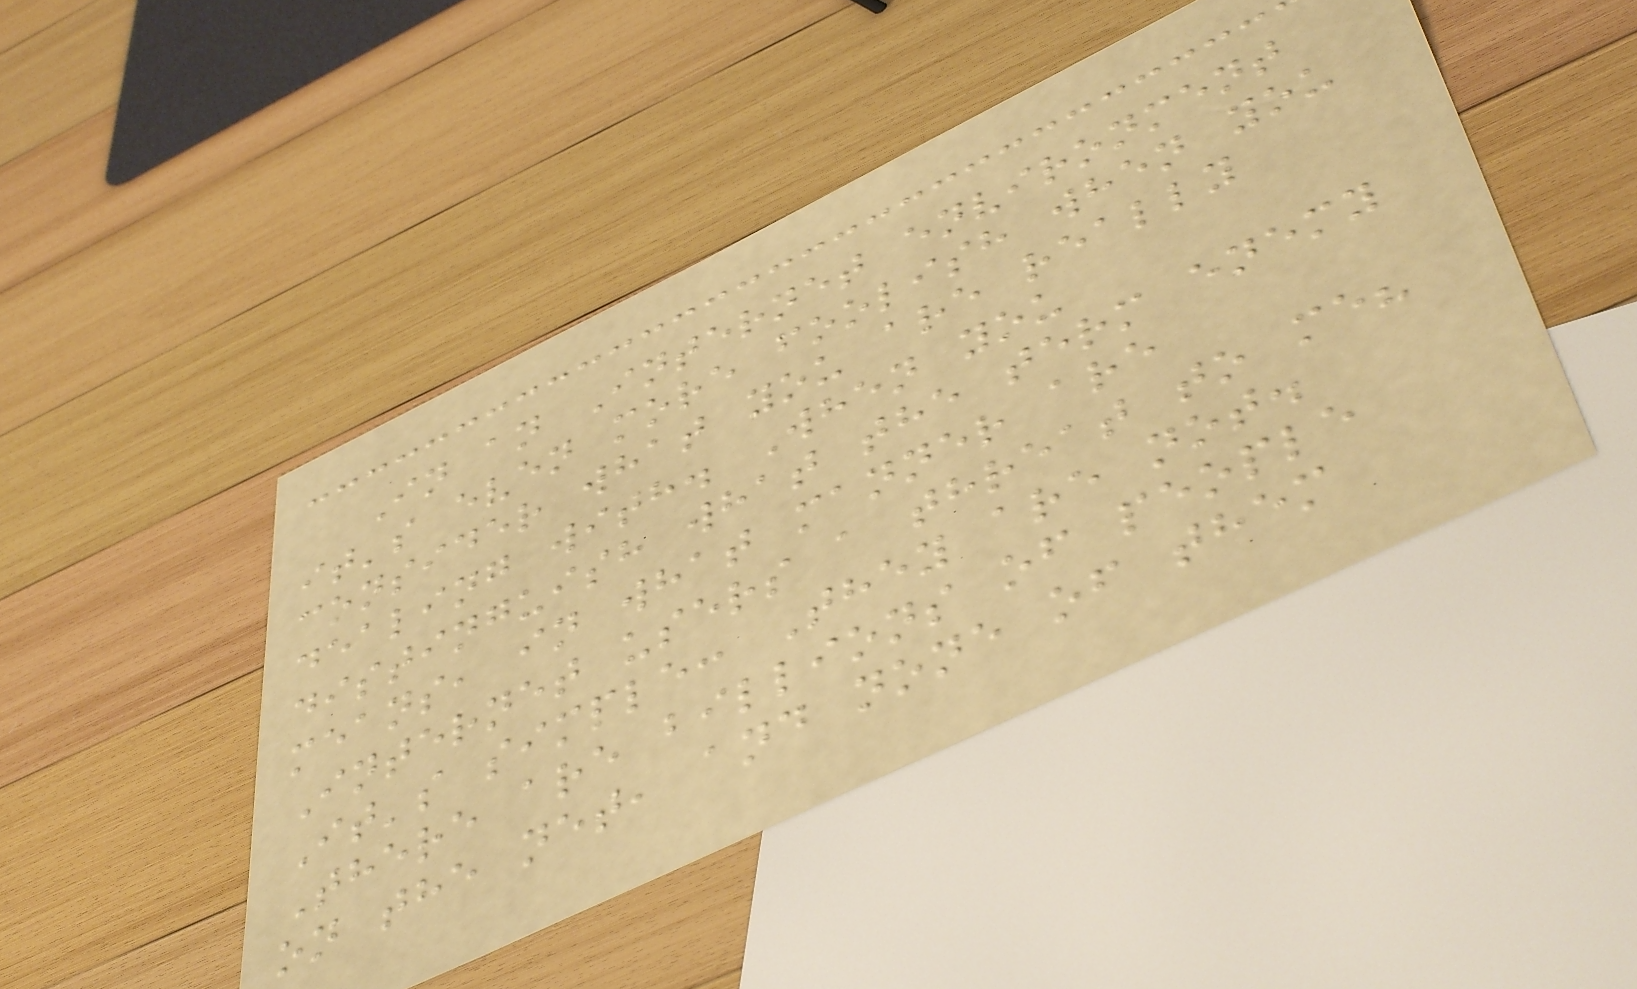In an Internet environment
it's even more foolish when you
consider what you are really
dealing with. When you
distinguish what the term enemy
means, in what manner are
Internet users a threat to me?
It's simple: They are not.
There are billions of people
on the net, and none of them
